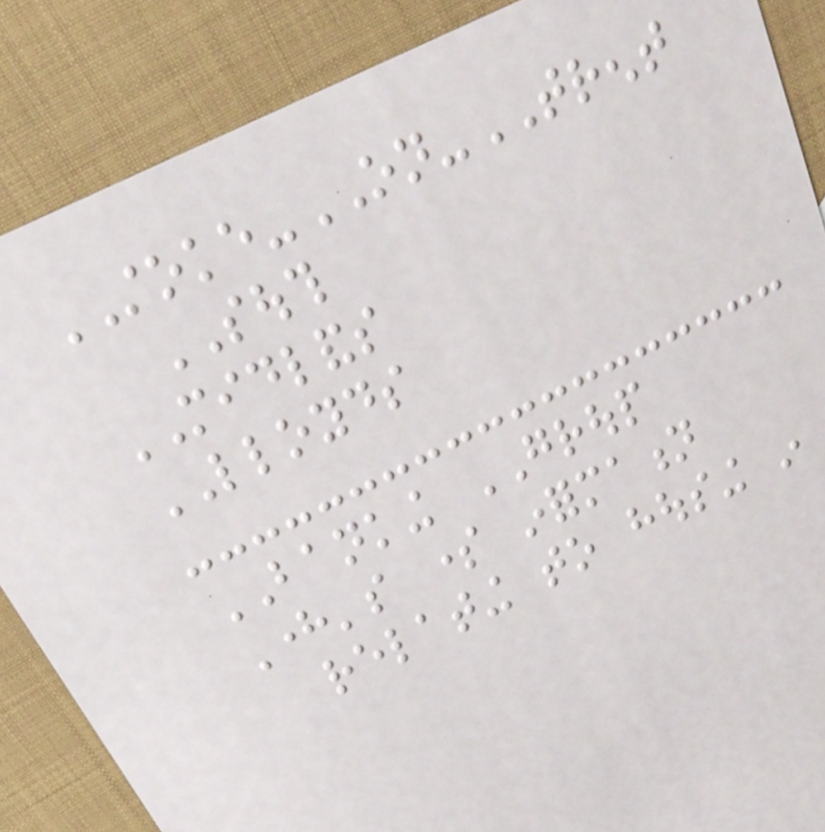STOKE-ON-TRENT
SOUTH
MIDLANDS
LLOYDS
BANKING GROUP
Here's some information
relating to housing in
